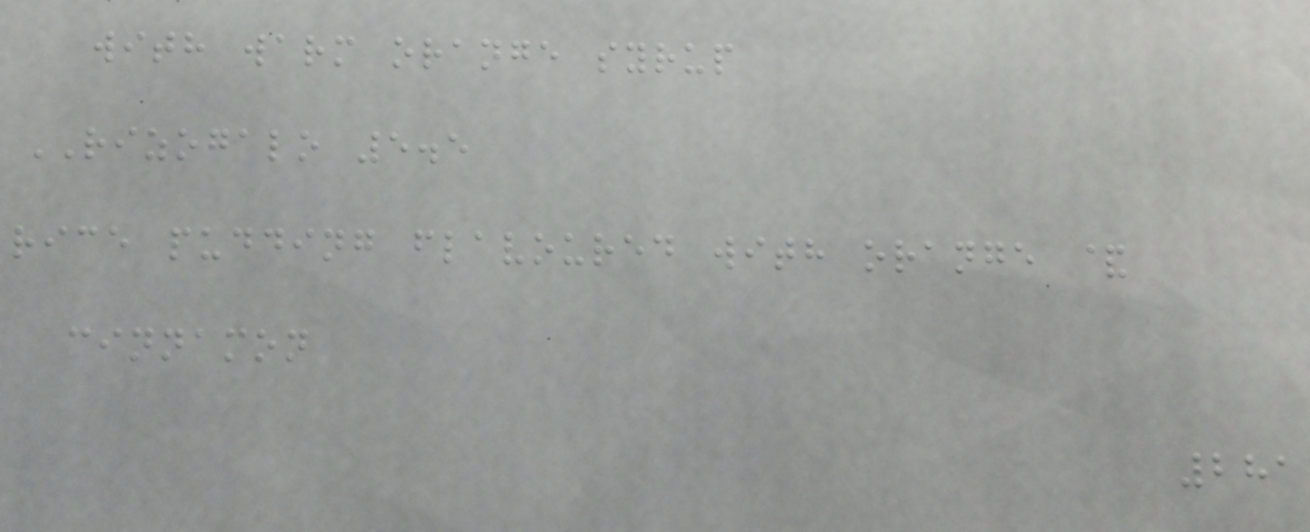with warm orange syrup
RIZOGALO 5.5
rice pudding flavoured with orange &
cinnamon
281
